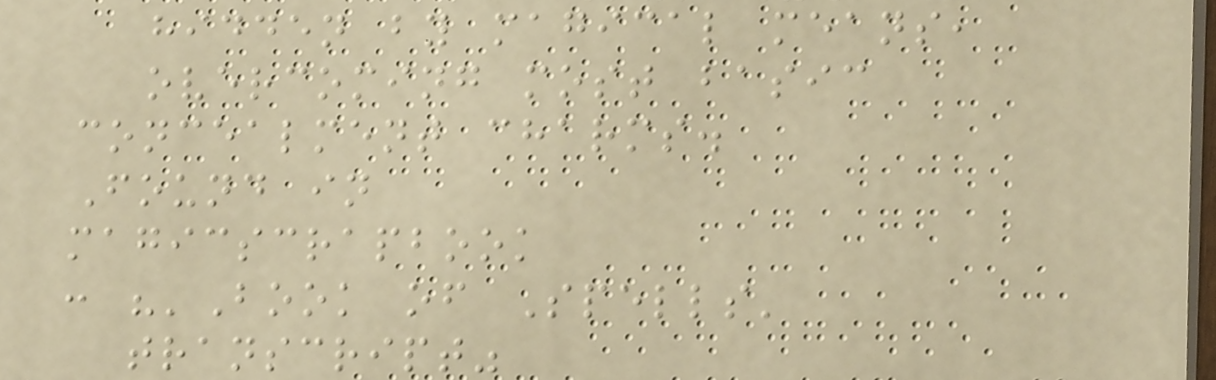hidden by magical means,
overcoming most basic
concealment charms.
Found in
magicscrapbook
: "'Book of Spells'
transcript"
